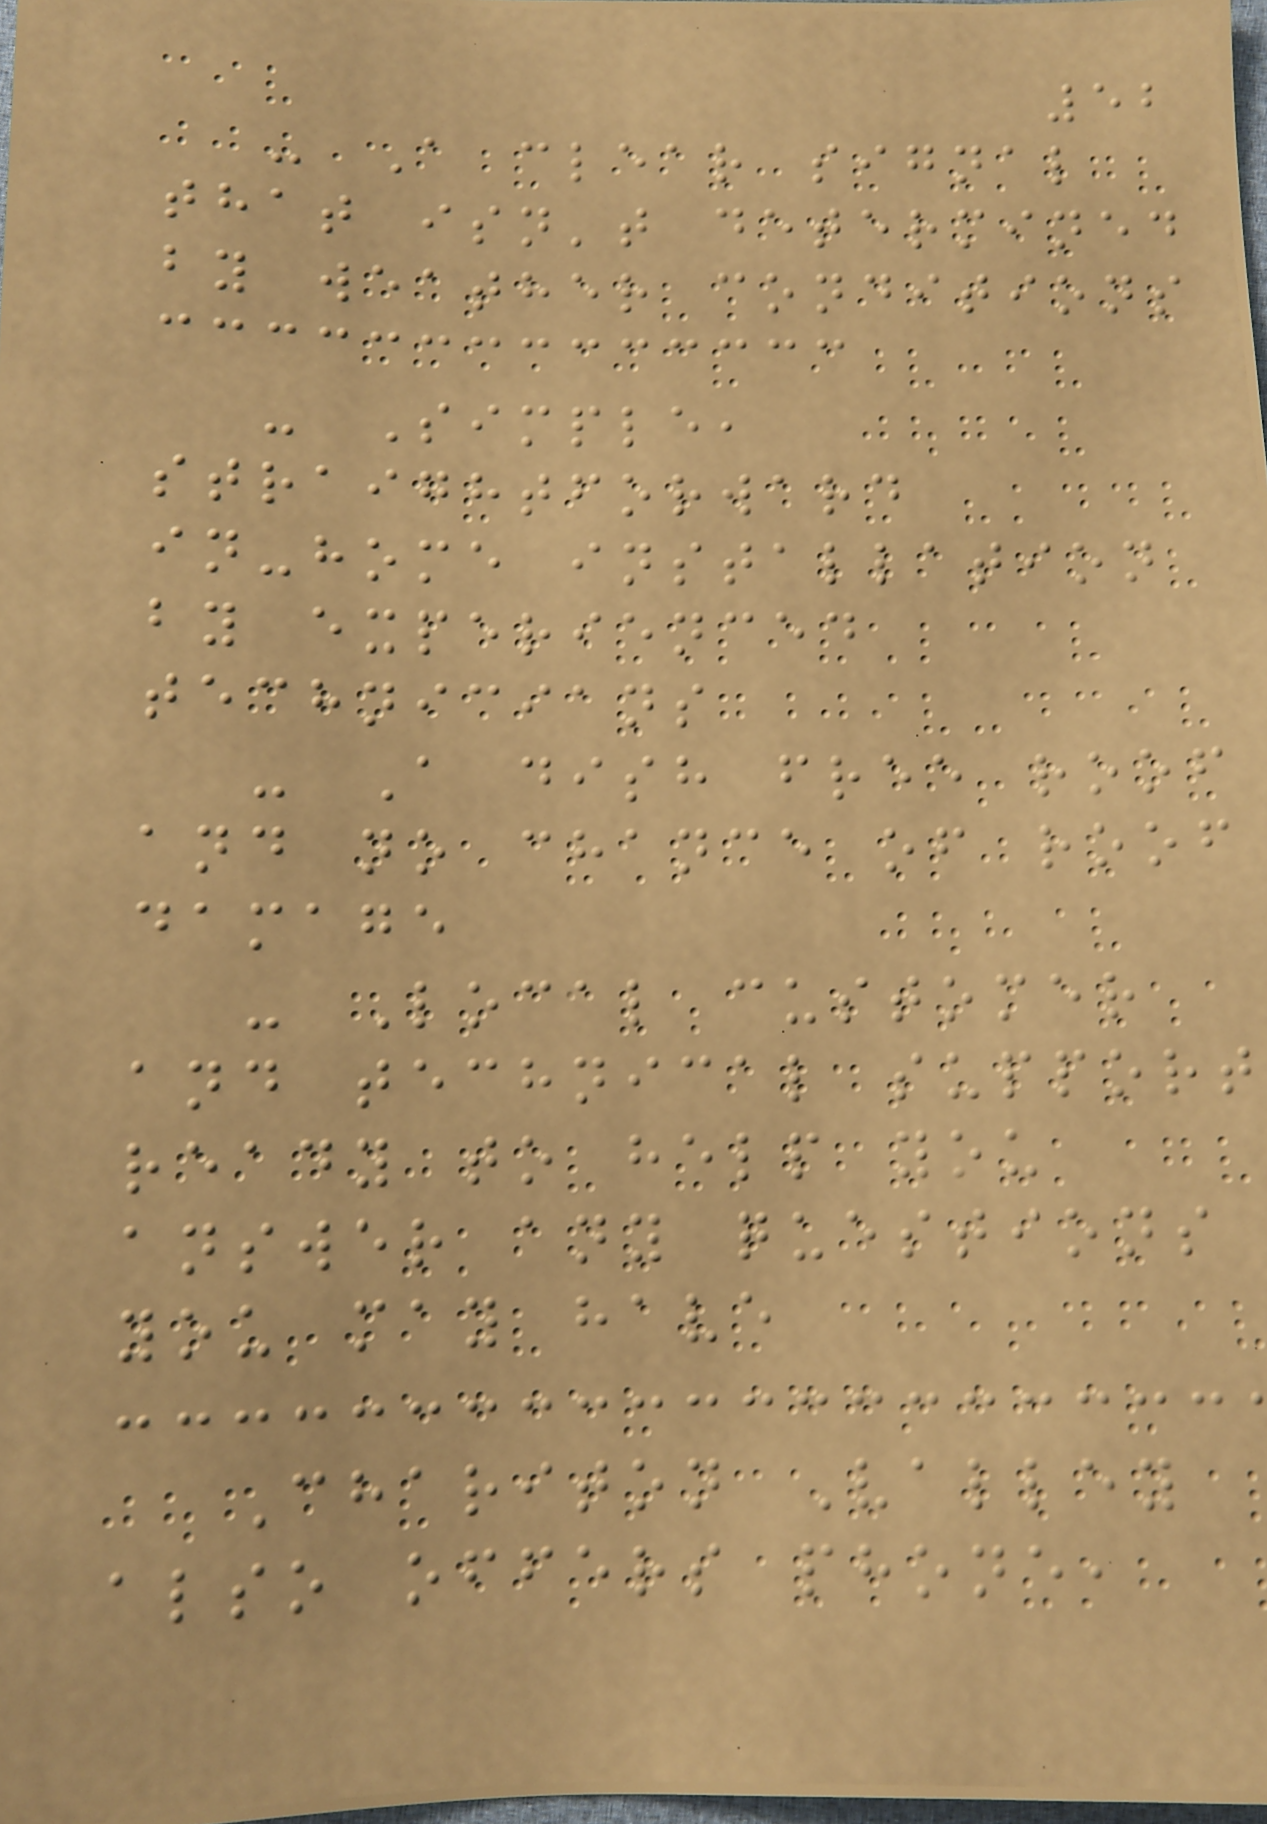52
- A clear signal
that isn't determined
by weather conditions
- Simple,
straightforward
in-home installation
by experienced
technicians
- A dish free roof
and no chance of roof
damage
- Local customer
and technical support
ready to help you
answer any questions
you may have
Chariton Valley
also offers phone,
